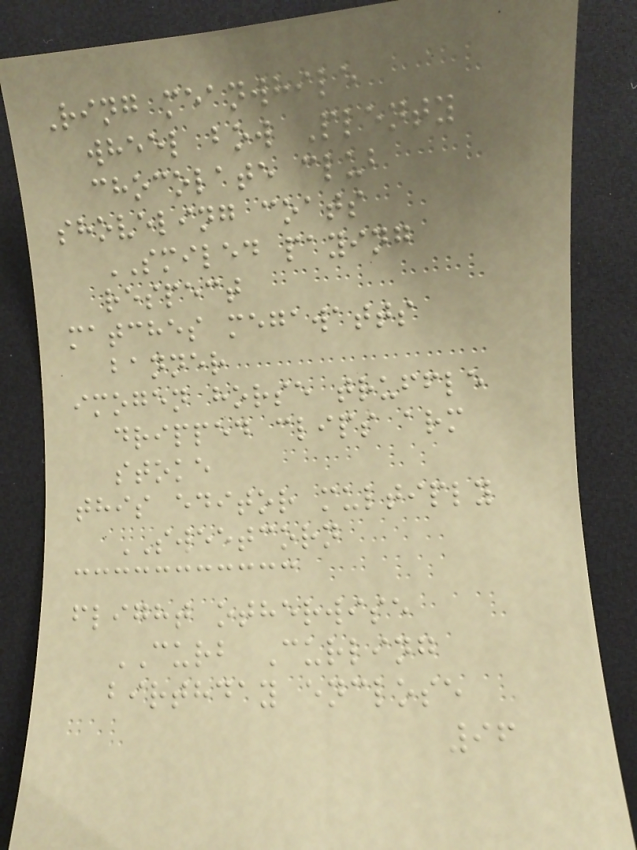Ring meanwhile
wheel bow Plenty
chocolate club
shoveling coats
SMILED paying
respect
matches megawatts
banner
imogen horse truffle
dripped clips arm
stoke
this editor multiply
SWEETCORN
flight otherwise
CURB Curling
birthday enclose
96
